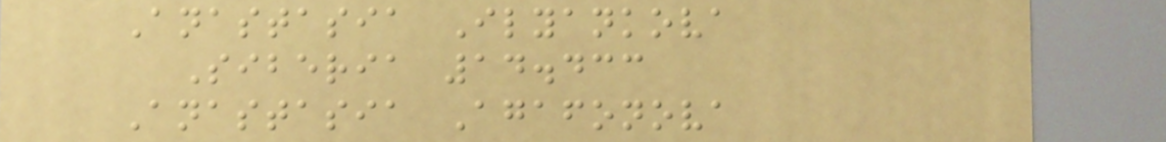Anastasia Ilyankova
Siberia 14.433
Anastasia Agafonova
